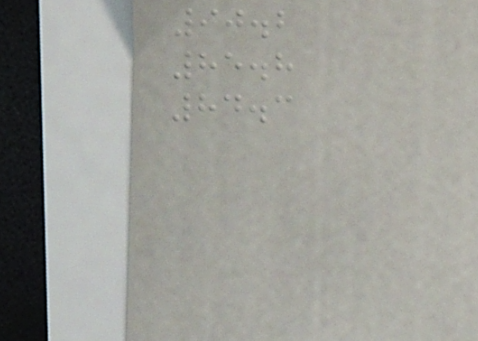90.2
85.8
84.3
